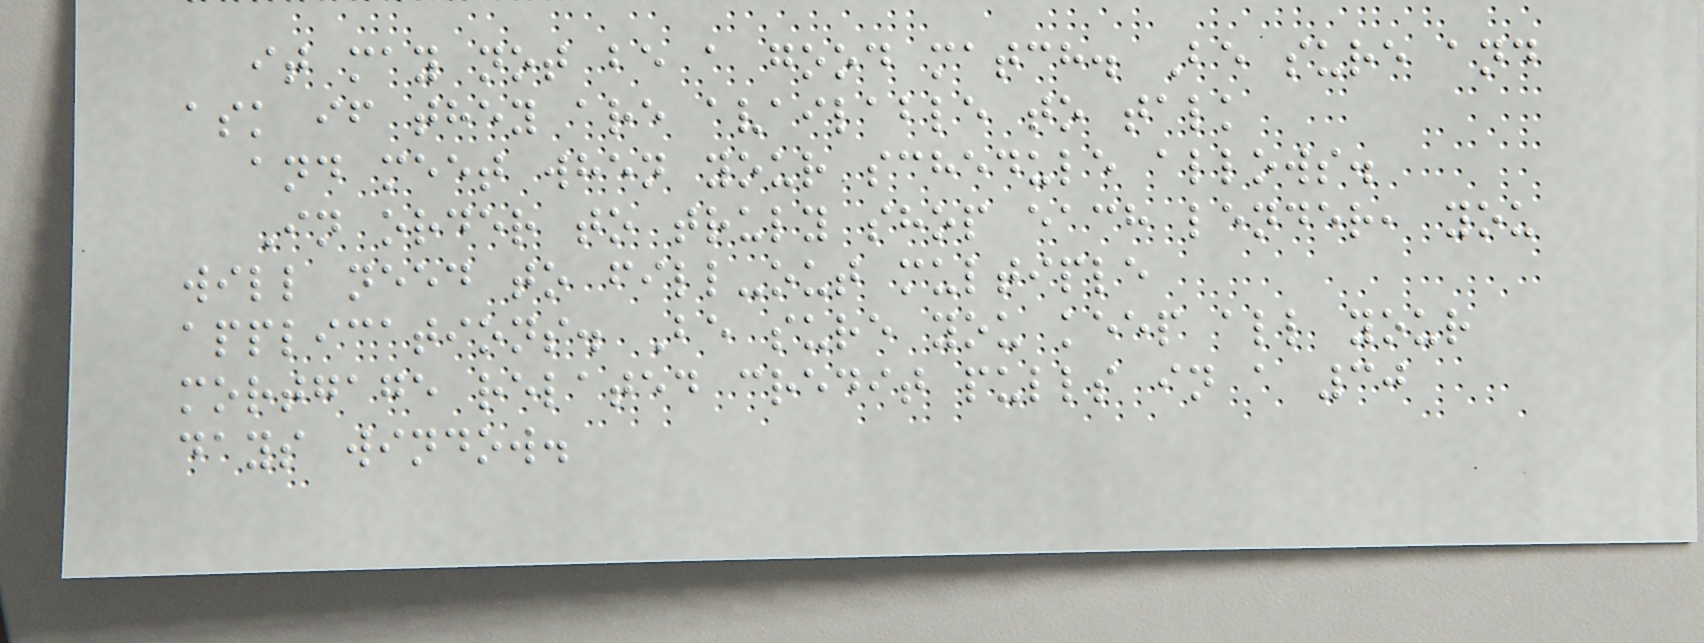it may not be a good match. Be sure and
ask if they are available to talk
and meet when your schedule allows.
In order to truly shop each lender, you
will need to fill-out multiple
applications. Be sure you keep all your
mortgage related credit pulls in a 30
days window.
